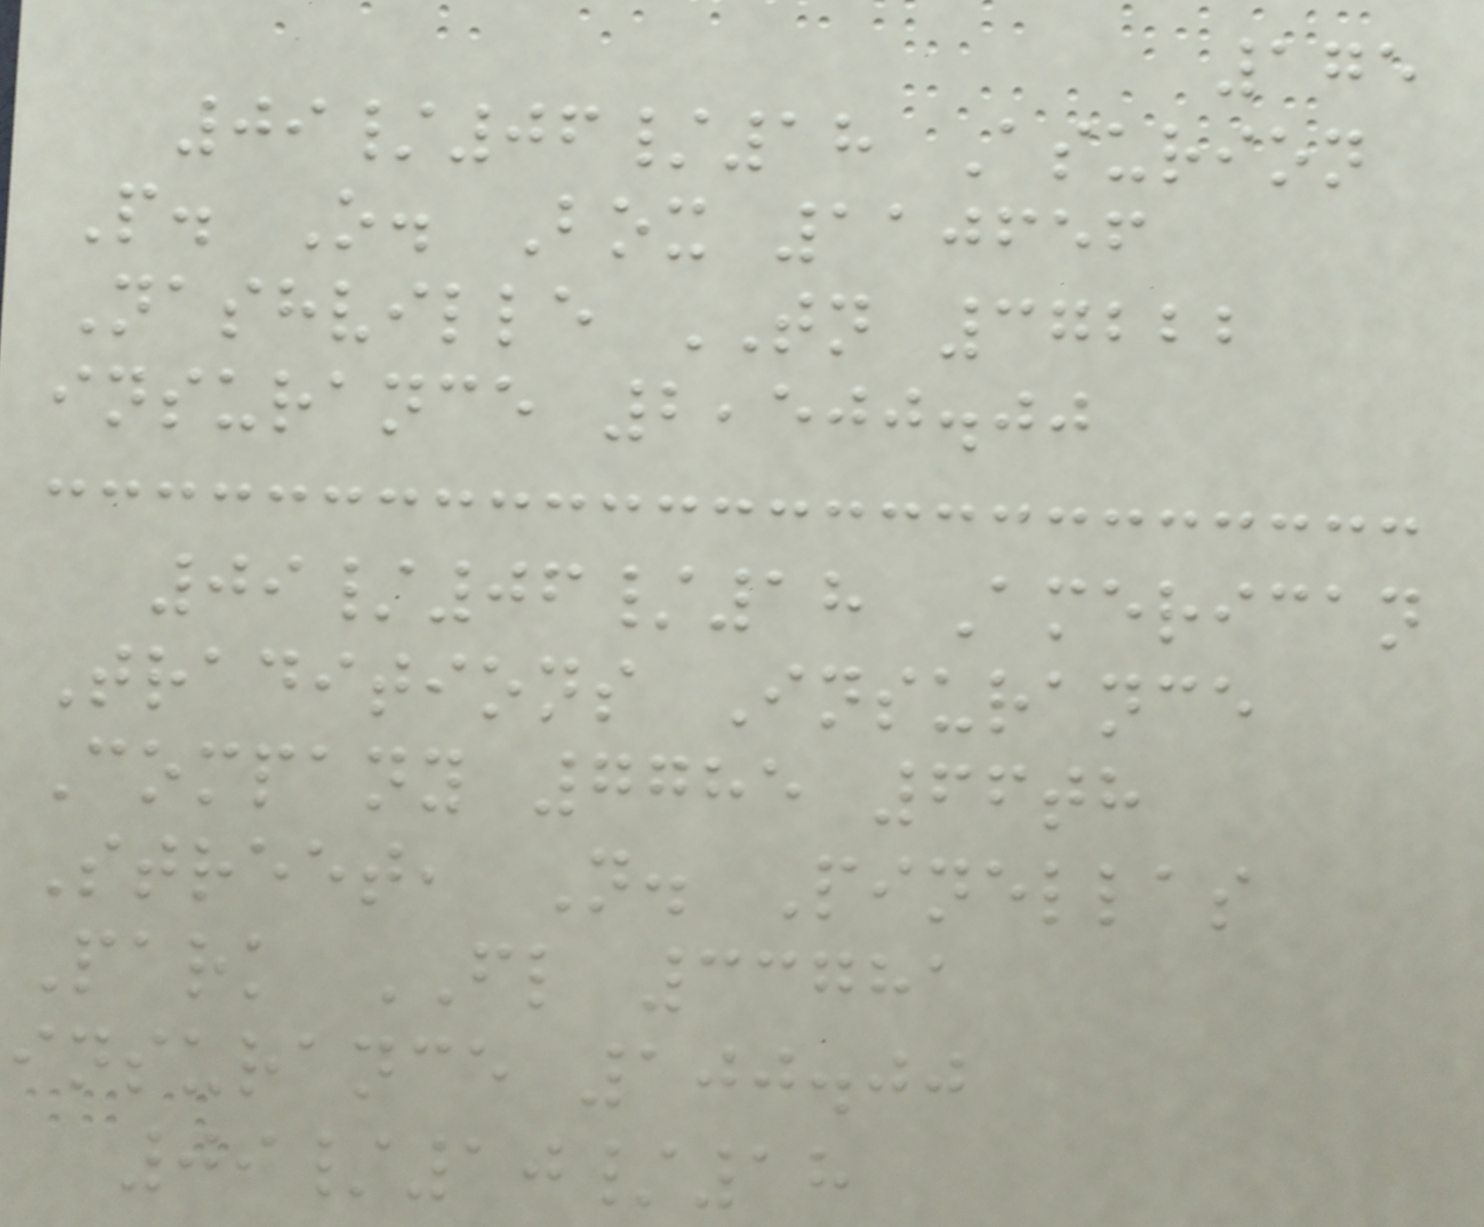175
09/06/18 Asurion
P. O. Box 110656
Nashville TN 37222
insurance 2,500.00
09/06/18 American
Traditions Insurance
Company 7785 66th
Street, N. Pinellas
Park FL 33781
insurance 100.00
09/10/18
